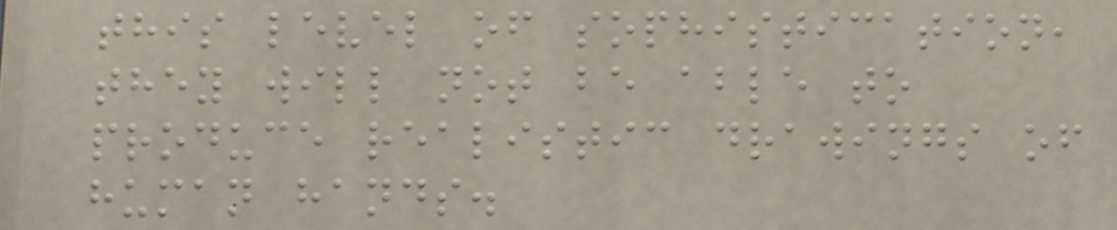this level of sophistication,
they will not be able to
produce realistic drawings of
human hands.
